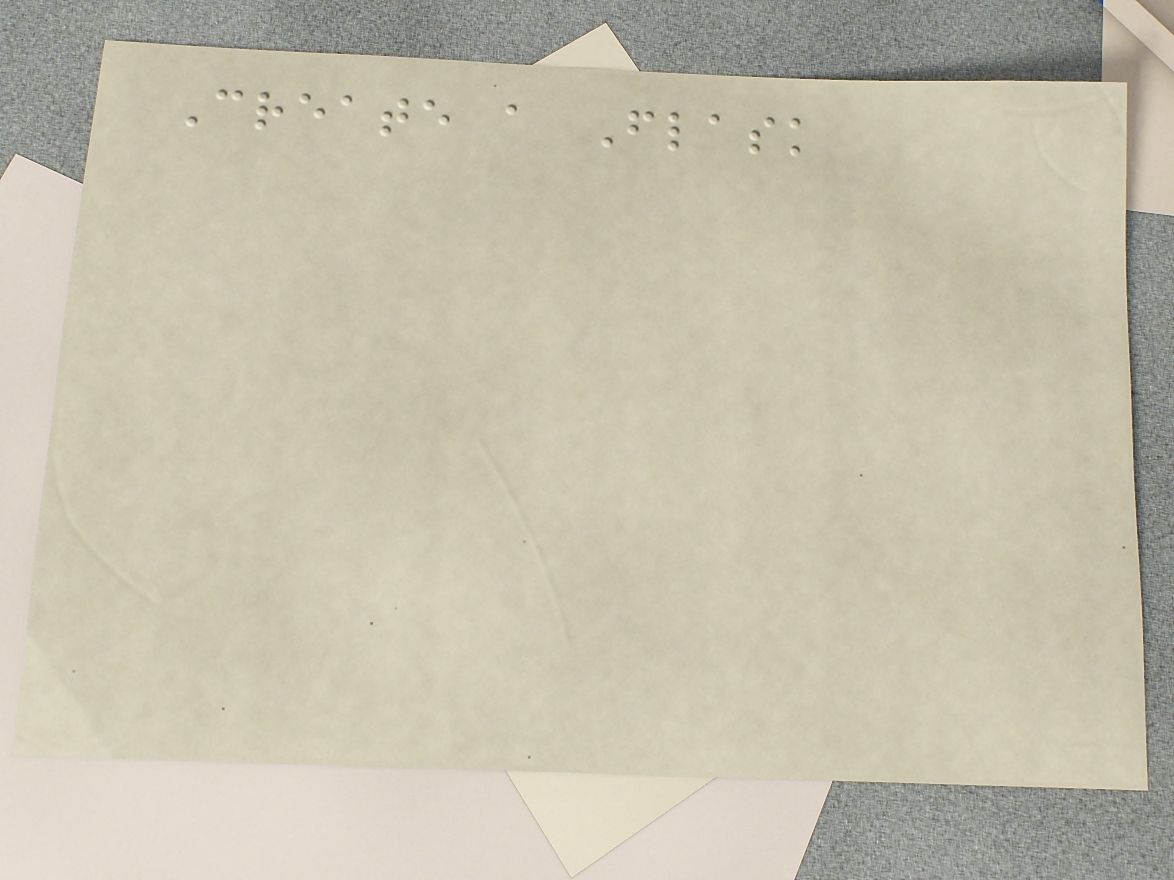Create a Flask
